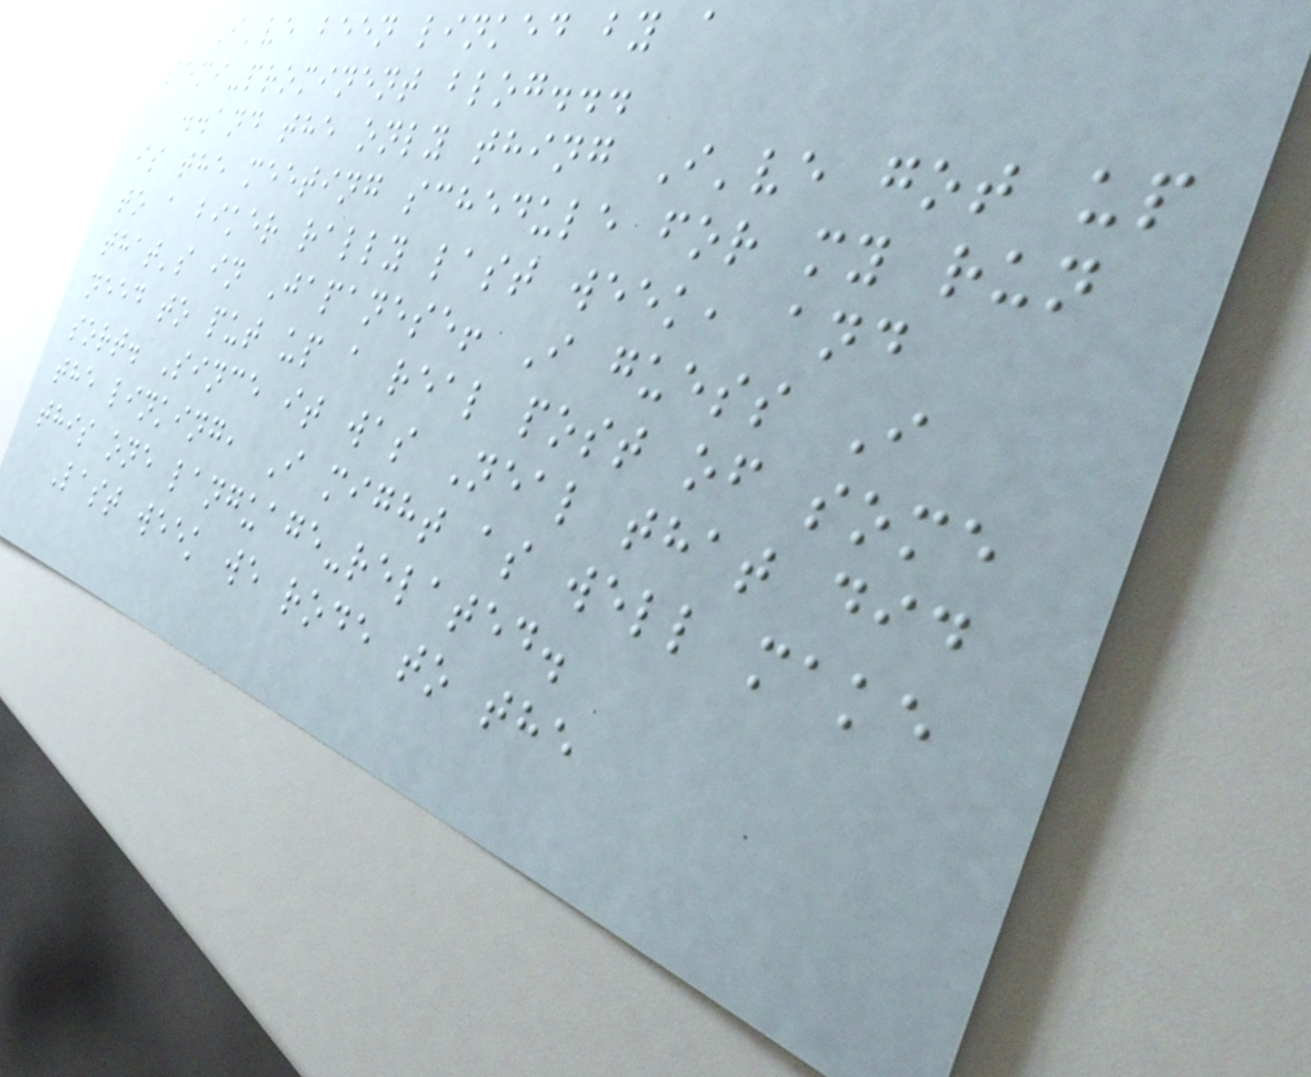I've been linked by a
semi-prominent blog...
..and the only thing I've got up
is the meeting schedule for my run
to a biker rally last week, and
that's in Japanese! I guess I
need to put up a real post of some
sort. Since it was Neal that did
the linking, I might as well make
this one language-related.
Last week we rode to the
